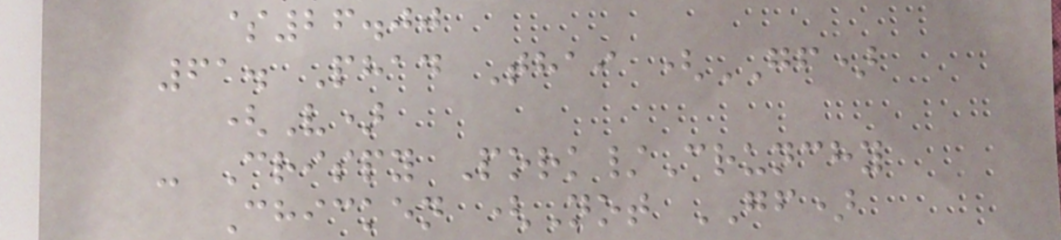$26.00
61. Phad Thai (GF)
(V)
- Crispy Pork/Crunchy
Chicken (Not GF)
